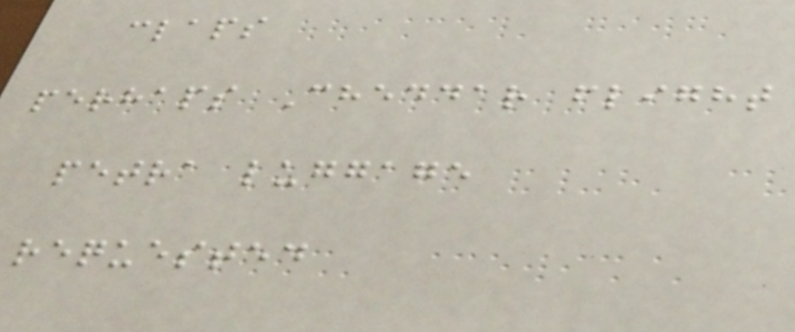claps
perhaps Cheddar flight
petra luggage
requested
